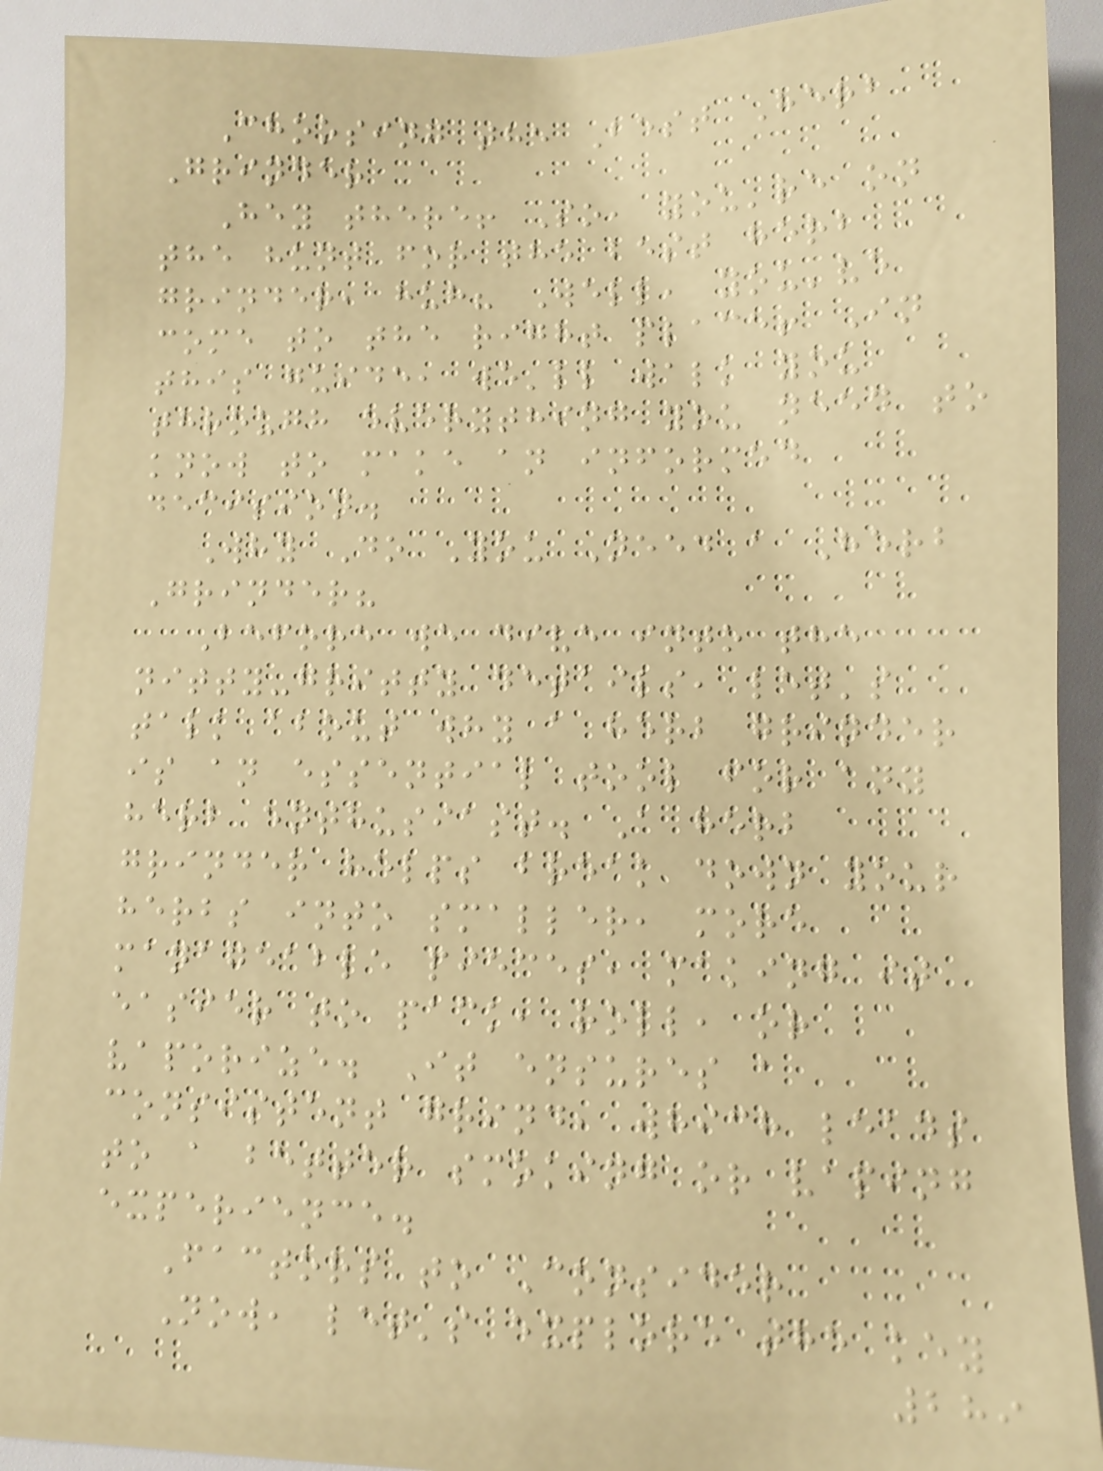Choosing the Best Herb
Grinder
Hey there! So, you're on
the hunt for the best herb
grinder, huh? Well, you've
come to the right place! In
this guide, we'll walk you
through everything you need to
know to make an informed
decision.
Why Do You Need a Herb
Grinder?
Before we dive into the
nitty-gritty details, let's
talk about why a herb grinder
is an essential tool for any
herb enthusiast. A herb
grinder helps break down your
herbs into smaller, more
manageable pieces, making it
easier to pack, roll, or
vaporize. It ensures a
consistent grind, which leads
to a better smoking or vaping
experience.
Factors to Consider
Now, let's explore the key
289
